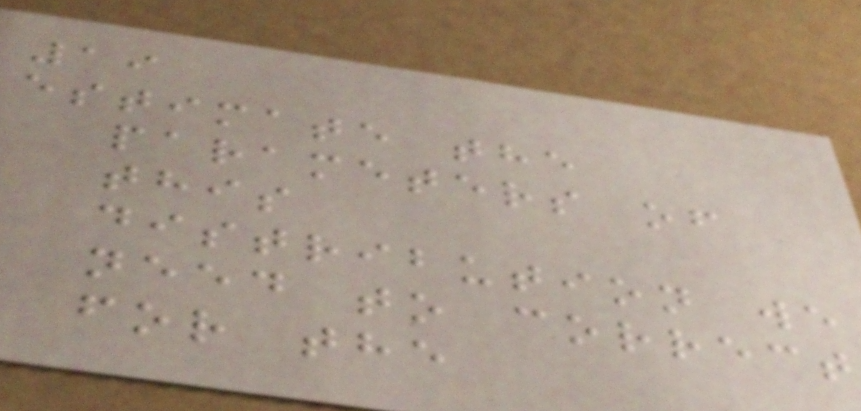19
estimate the
parameters of
this
distribution we
need to correct
for the
